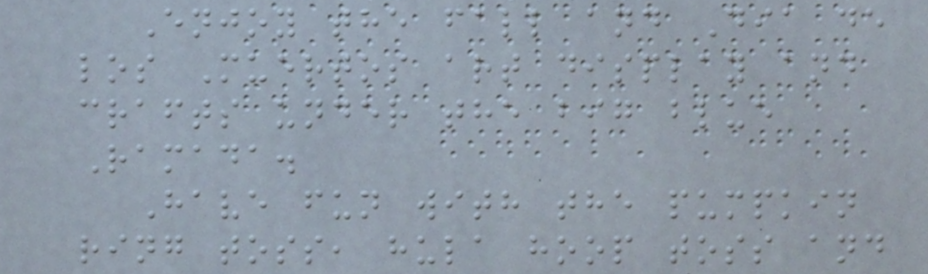Enjoy the fall and Dia de
los Muertos art display and
crafts under the big blue
Ramada.
Have fun with the pumpkin
ring toss, hula hoop toss and
